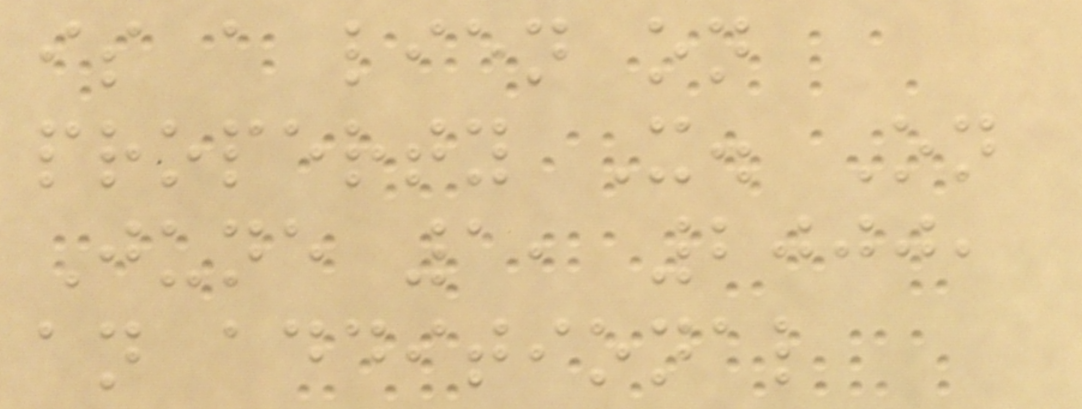is a lien on
property X. On
June 1, 2000,
an additional
